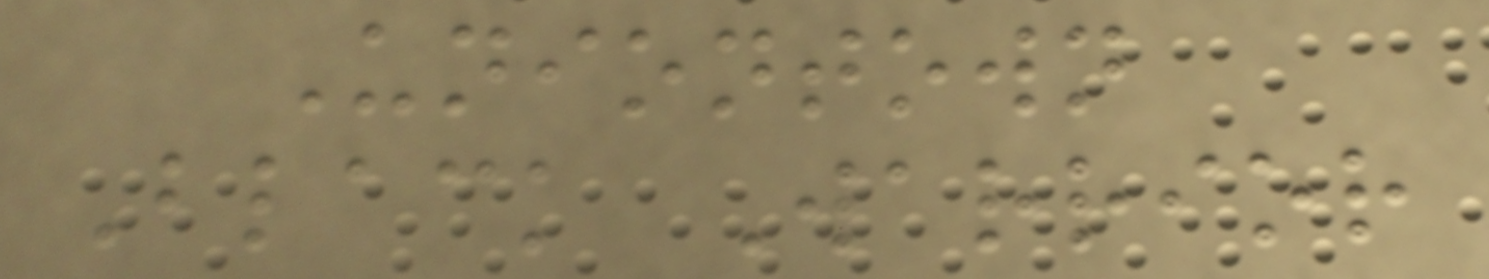Uniontown
Black Warrior
